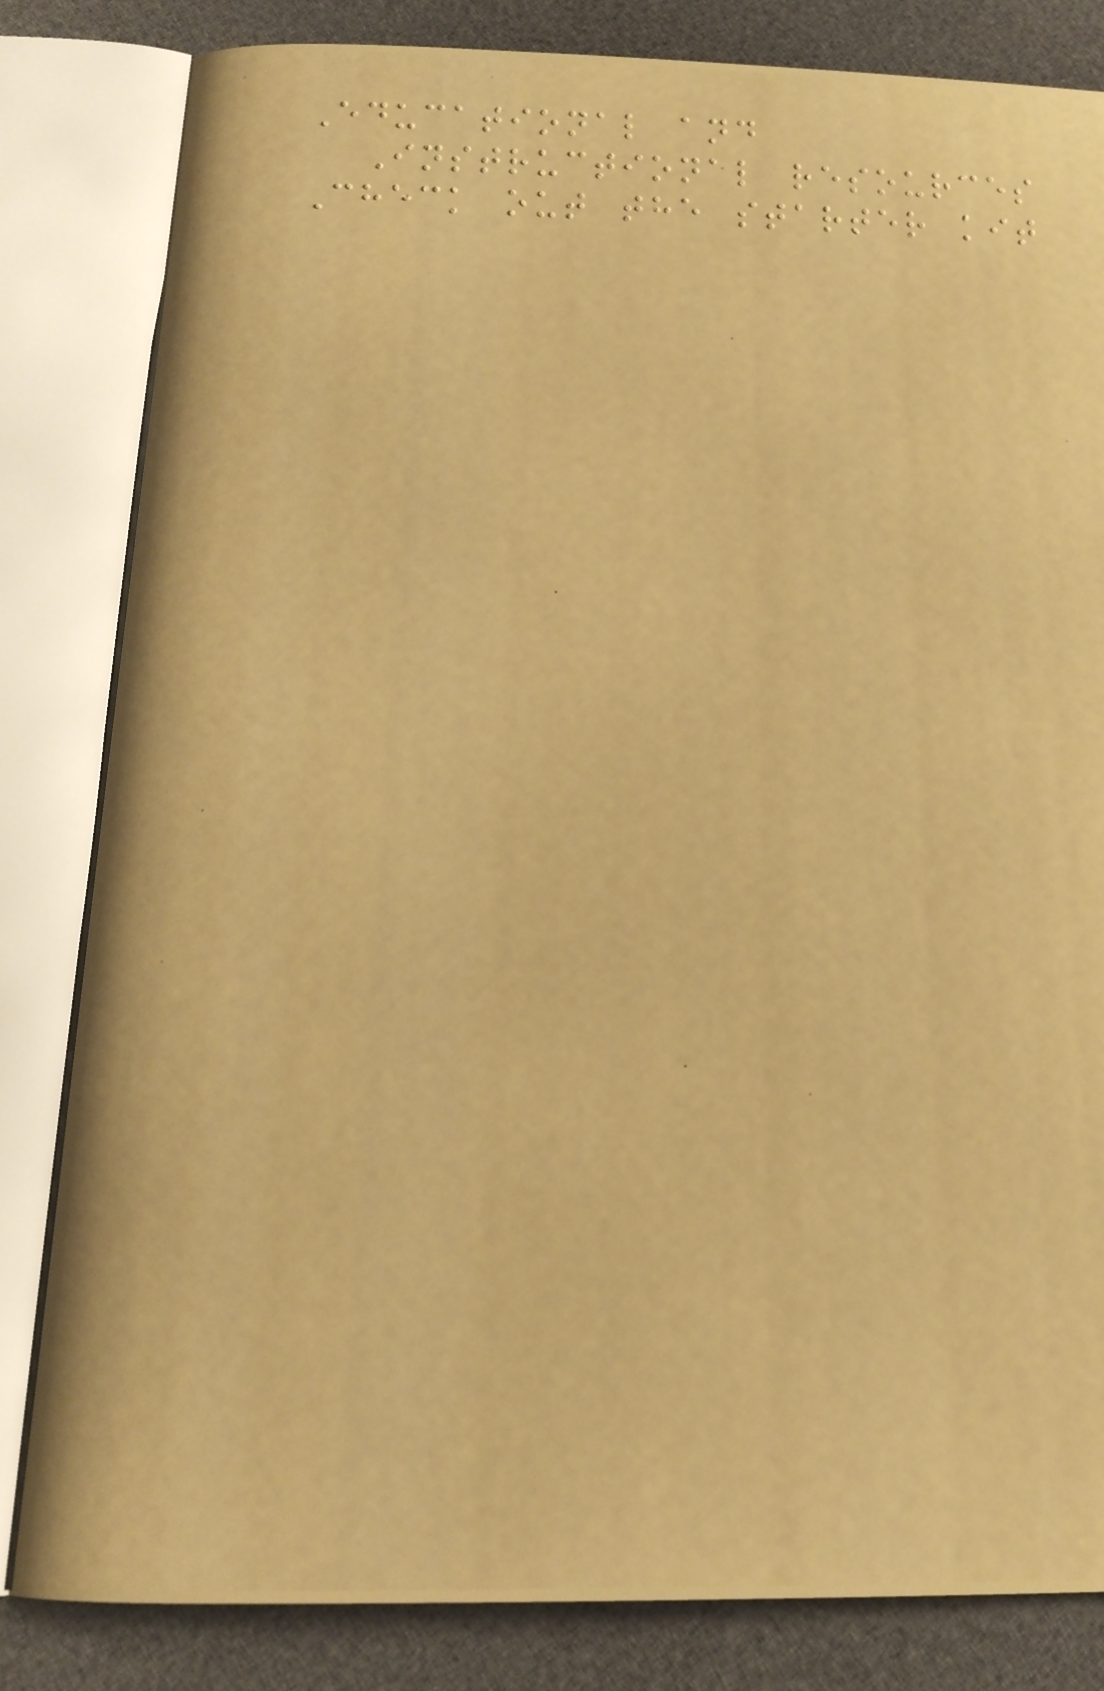Educational and
Instructional resources
Check out the starter kit
